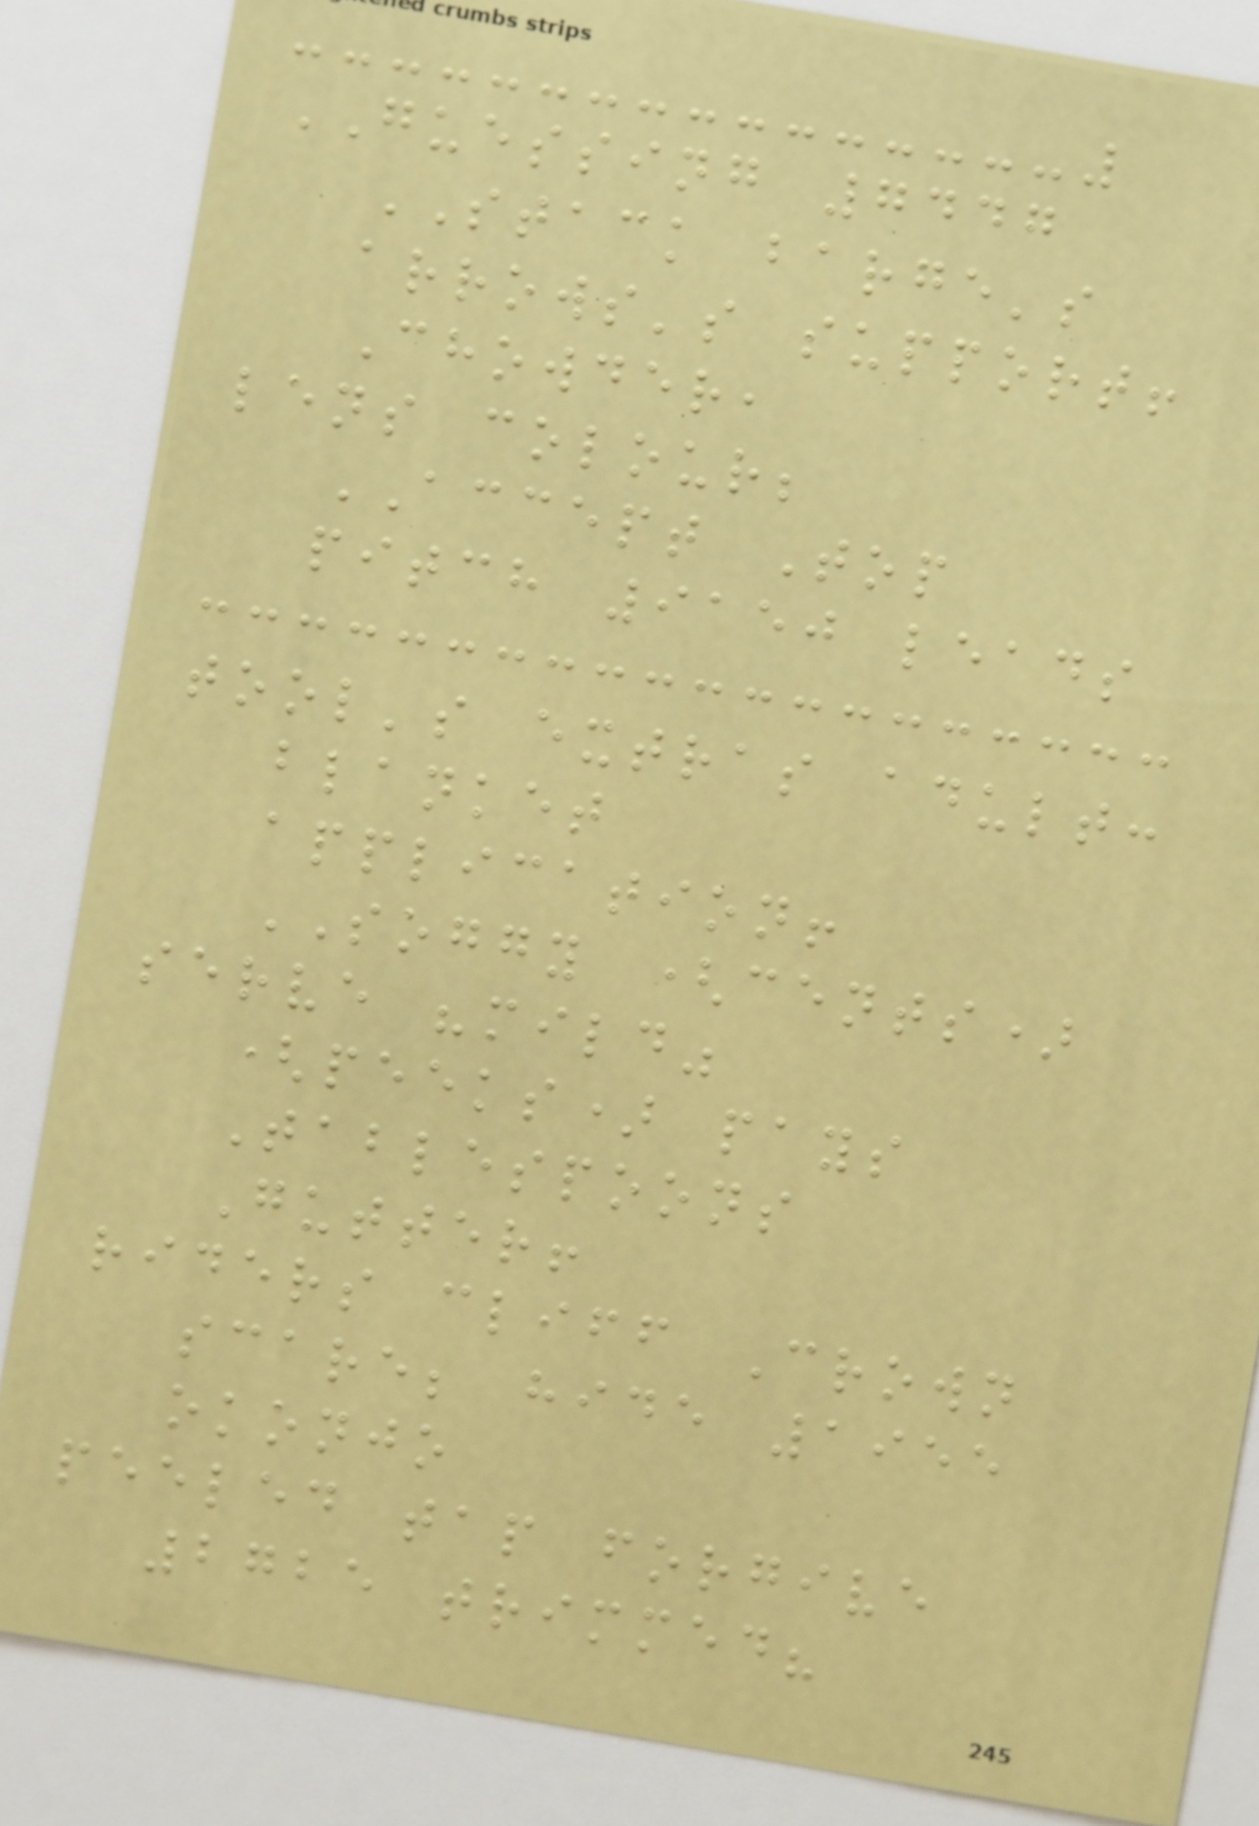GUESSING 7447
STACK barge's
arrows's support!
Chowder,
lens colour;
ACCEPT Top
pitch 9150 leads
tool's extras adult:
blanket
application!
SOGGY (cents)
serve "mild"
(peeks) pays
Tablespoons
Gutter!
riders cliff Crown
scare; hide 1955
okonjo
peeled tap forgive
2725 trimmed?
